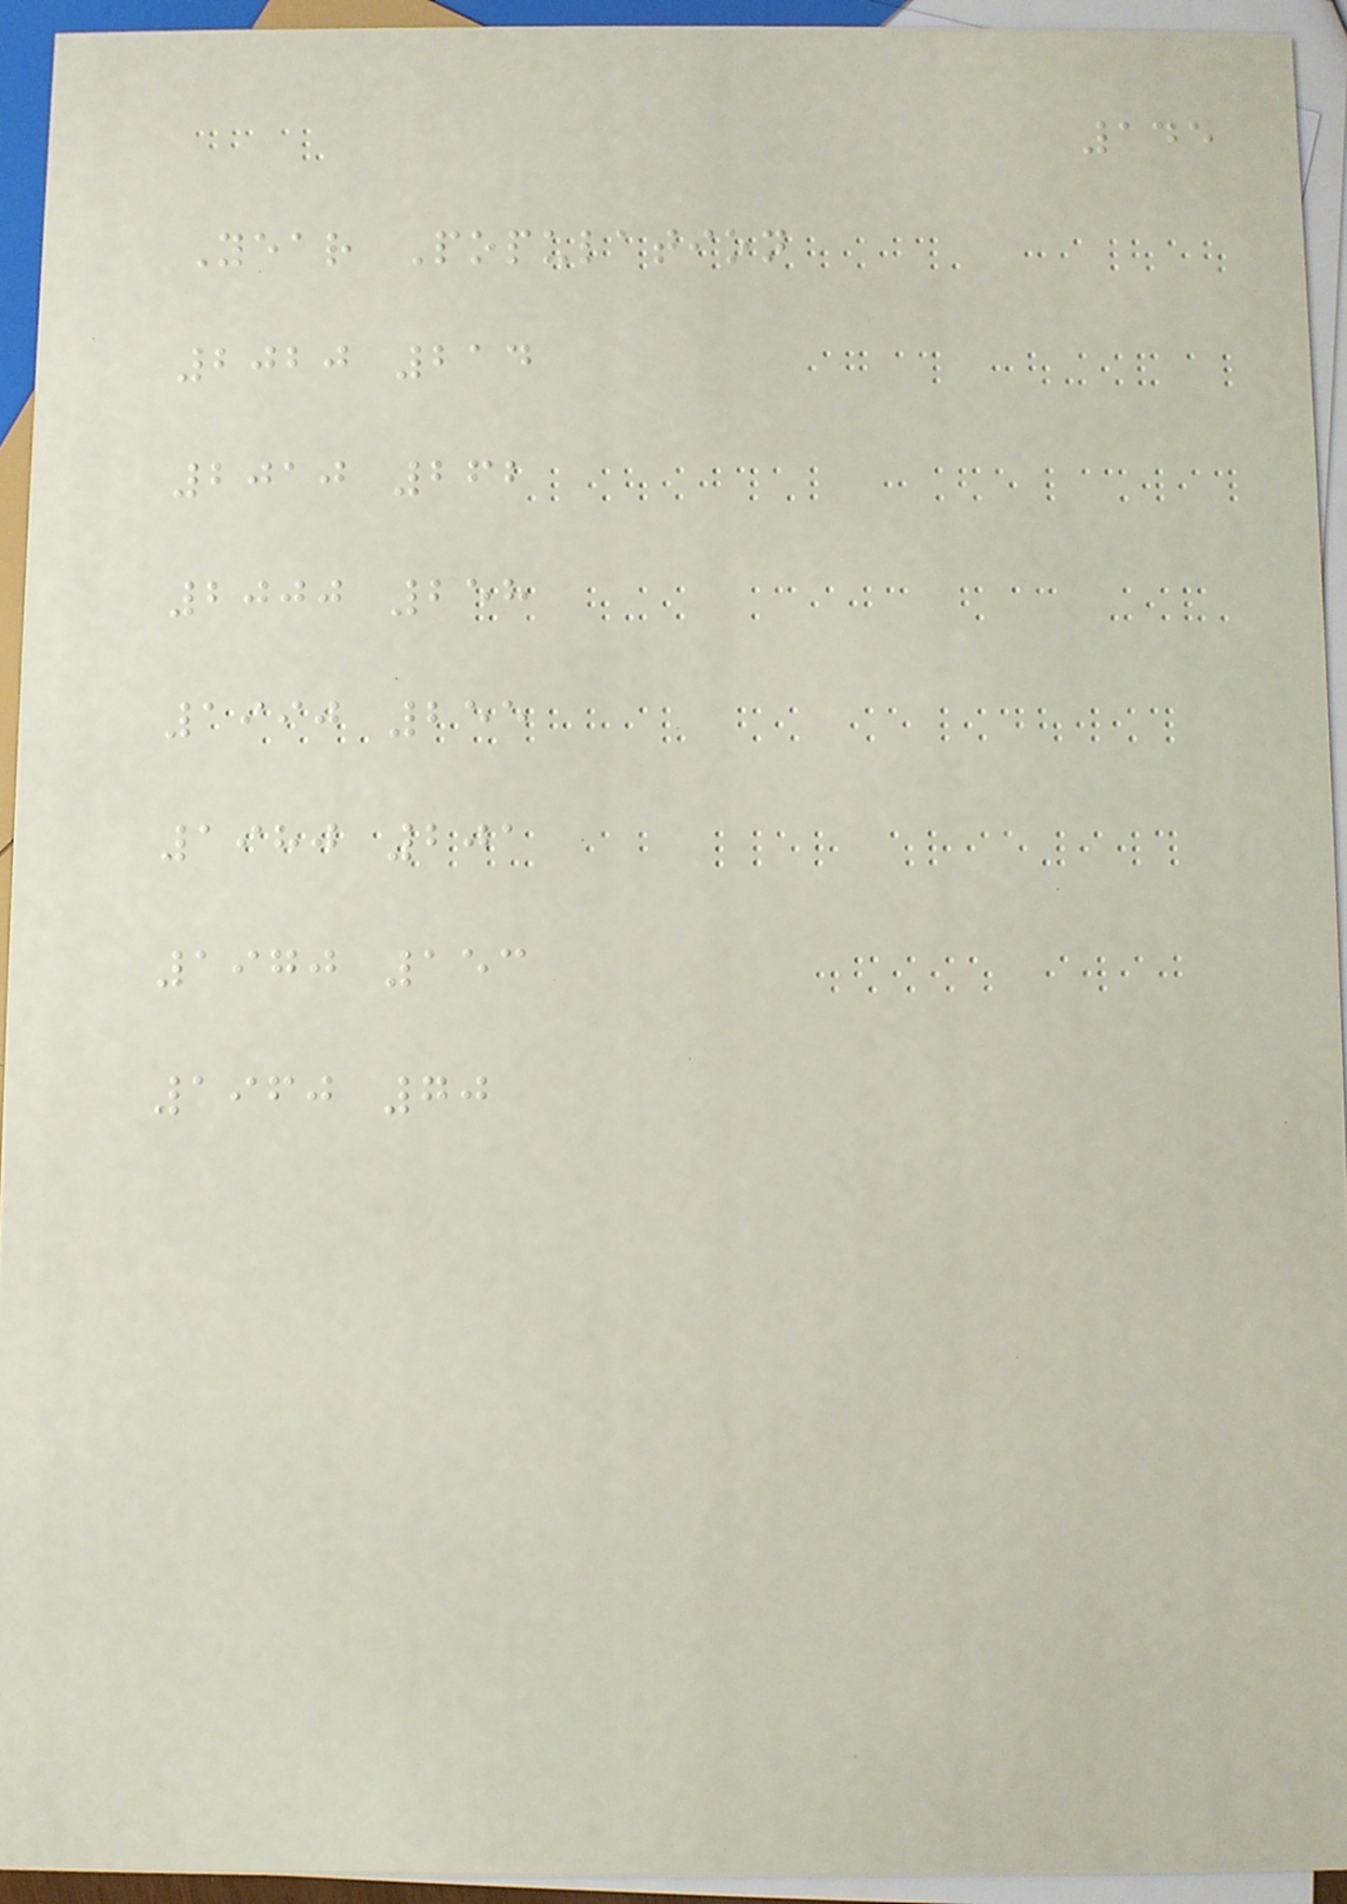145
Year Population
2020 214
2010 262
2000 258
1990 255
1980 201
1970 153
1960 70
